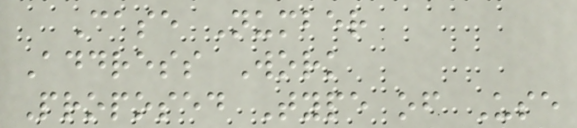Case Number
Address Work
Proposed Type of Use
